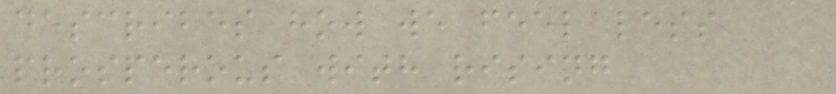describes how we feel less
prosperous with rising
